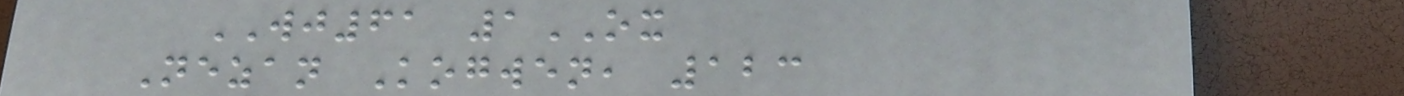WJ61 1OX
Nezan Kogwen, 123
